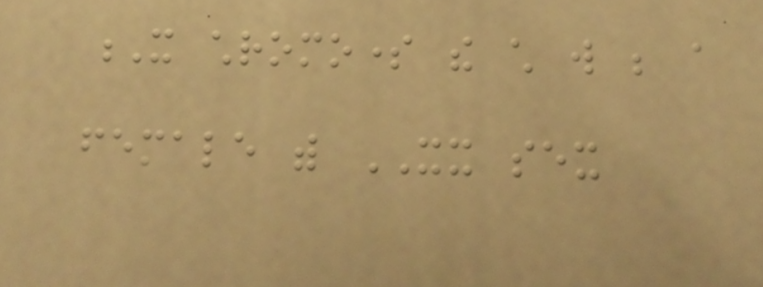X chromosome the child will be a
female with XX sex
